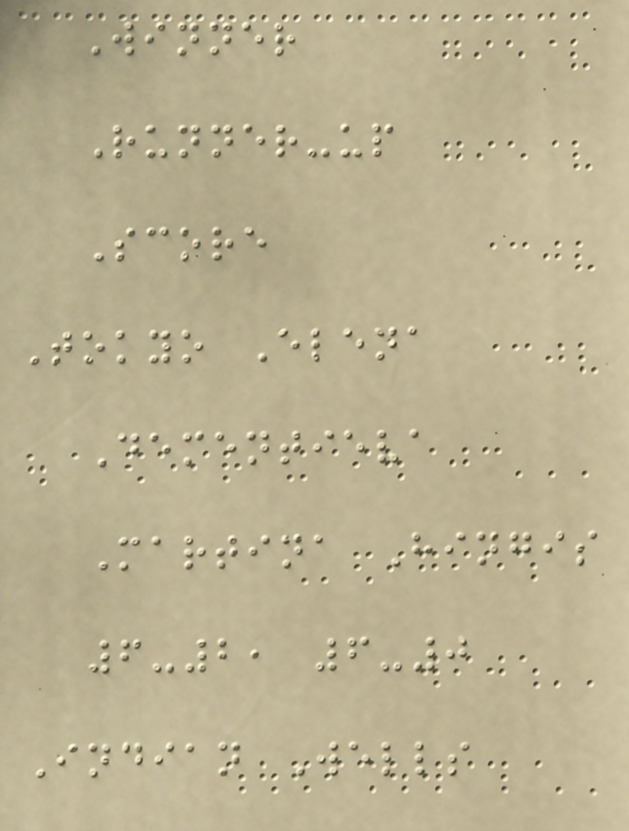Winner
Runner-up
Score
Tokyo Elena
Dementieva
Martina Hingis
6-2, 6-0
Indian Wells
